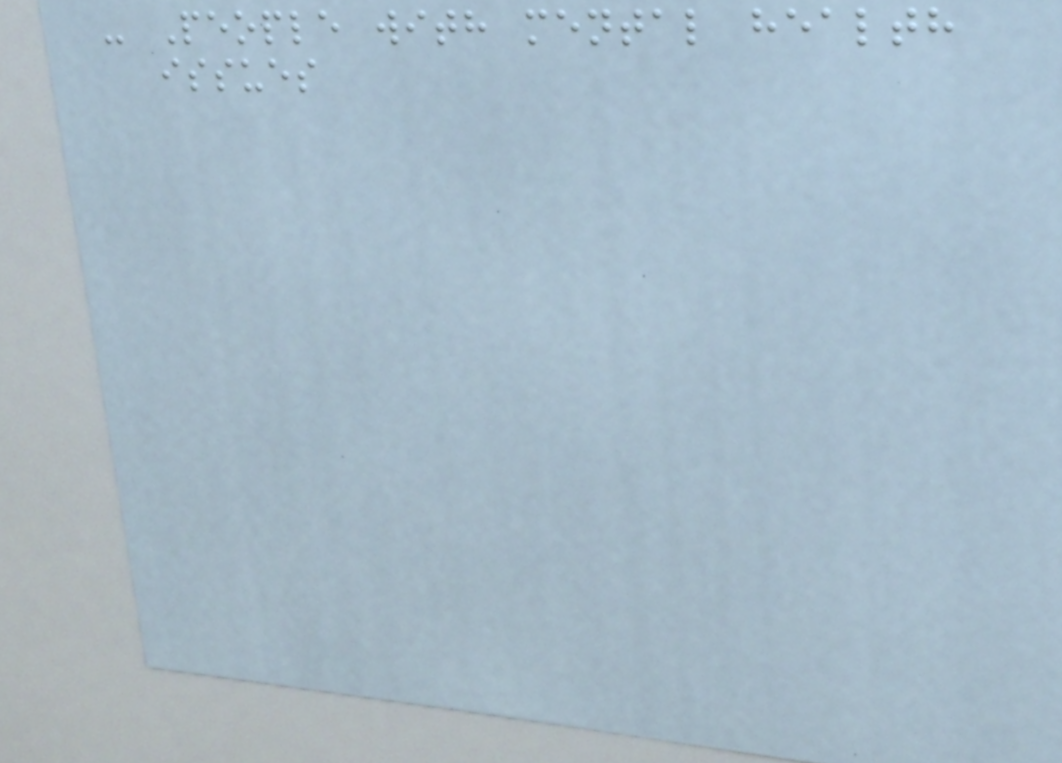- People with mental health
issues
